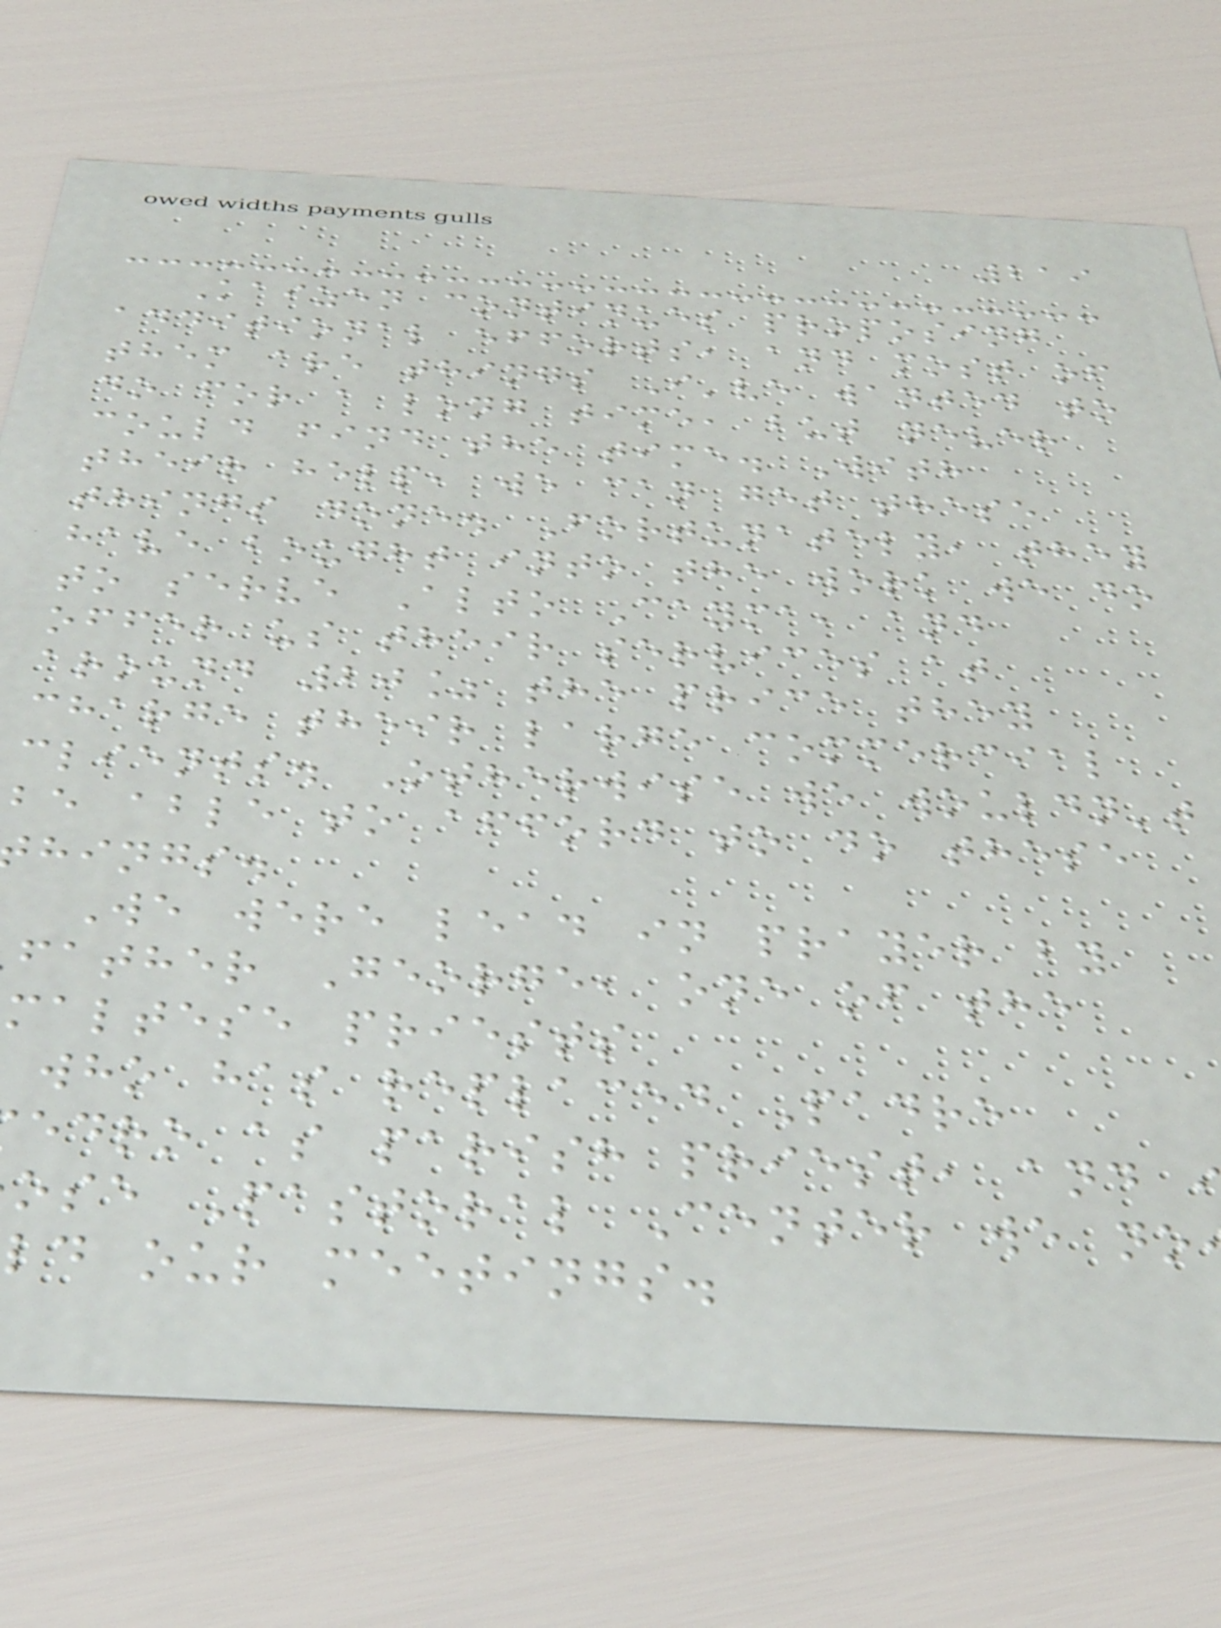219
Kaizen continues proposing
additional efforts, and most of
them are things I've wanted to
do for a long time, but never
could find the time. With
their help, we can get these
things done. Fortunately, they
have bought into the work we do
to serve Alto Cayma, and
offer us their services at
around 20% the price they
charge their large commercial
clients. Otherwise we wouldn't
be able to afford to do these
hings.
We were lead in prayer by
father George, one of the
maltese priests
who has replaced Padre
edro as parish priest, and
ose Pastoral Center we no
ld our meetings.
